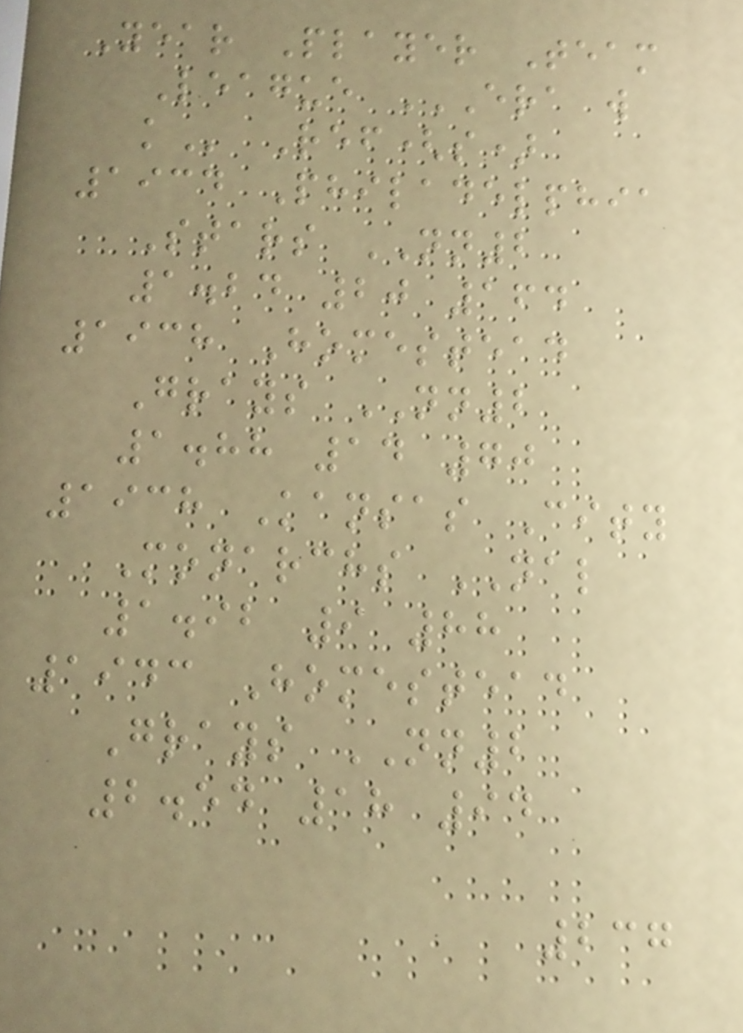Year Player Team
League ERA W
K Ref(s)
1934 Philadelphia
Stars NN2
1.24 20 164
1938 Homestead
Grays NN2
1.88 14 70
1938 Kansas City
Monarchs NAL
1.92 9 88
1943 Homestead
Grays NN2
2.54 18 94
237
